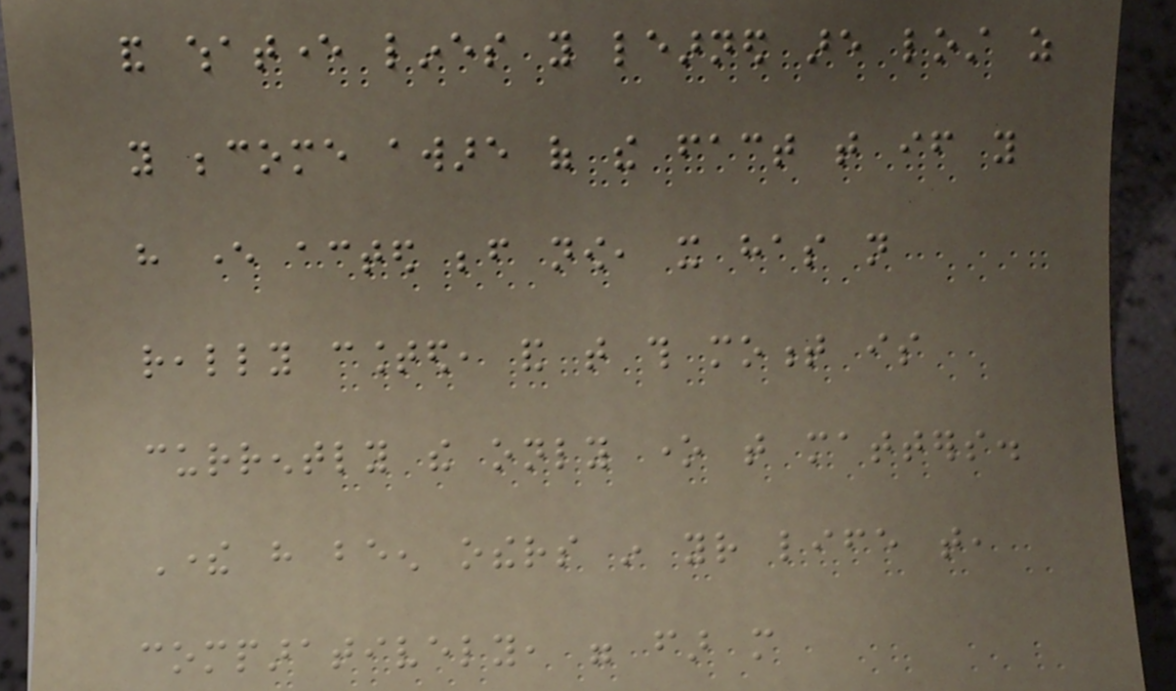and whatever lines you learned are lost as
you become aware of the fact that if you
have ever acted before now, it has not
really counted, and that this moment is
currently the only one that matters.
There have been others in your life that,
comparatively, were far more
